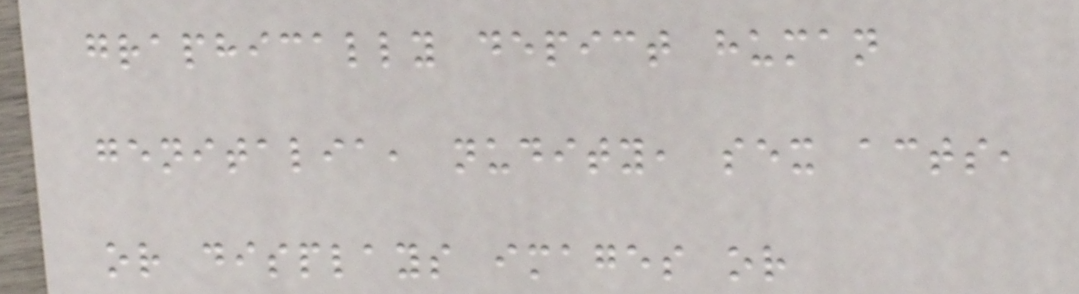graphically depict human
genitalia, nudity, sex acts,
or displays images or
